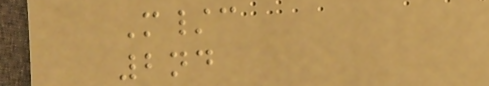M/c
2nd
